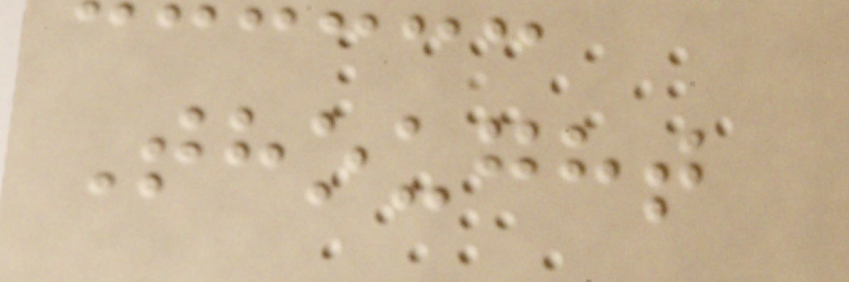Thought
